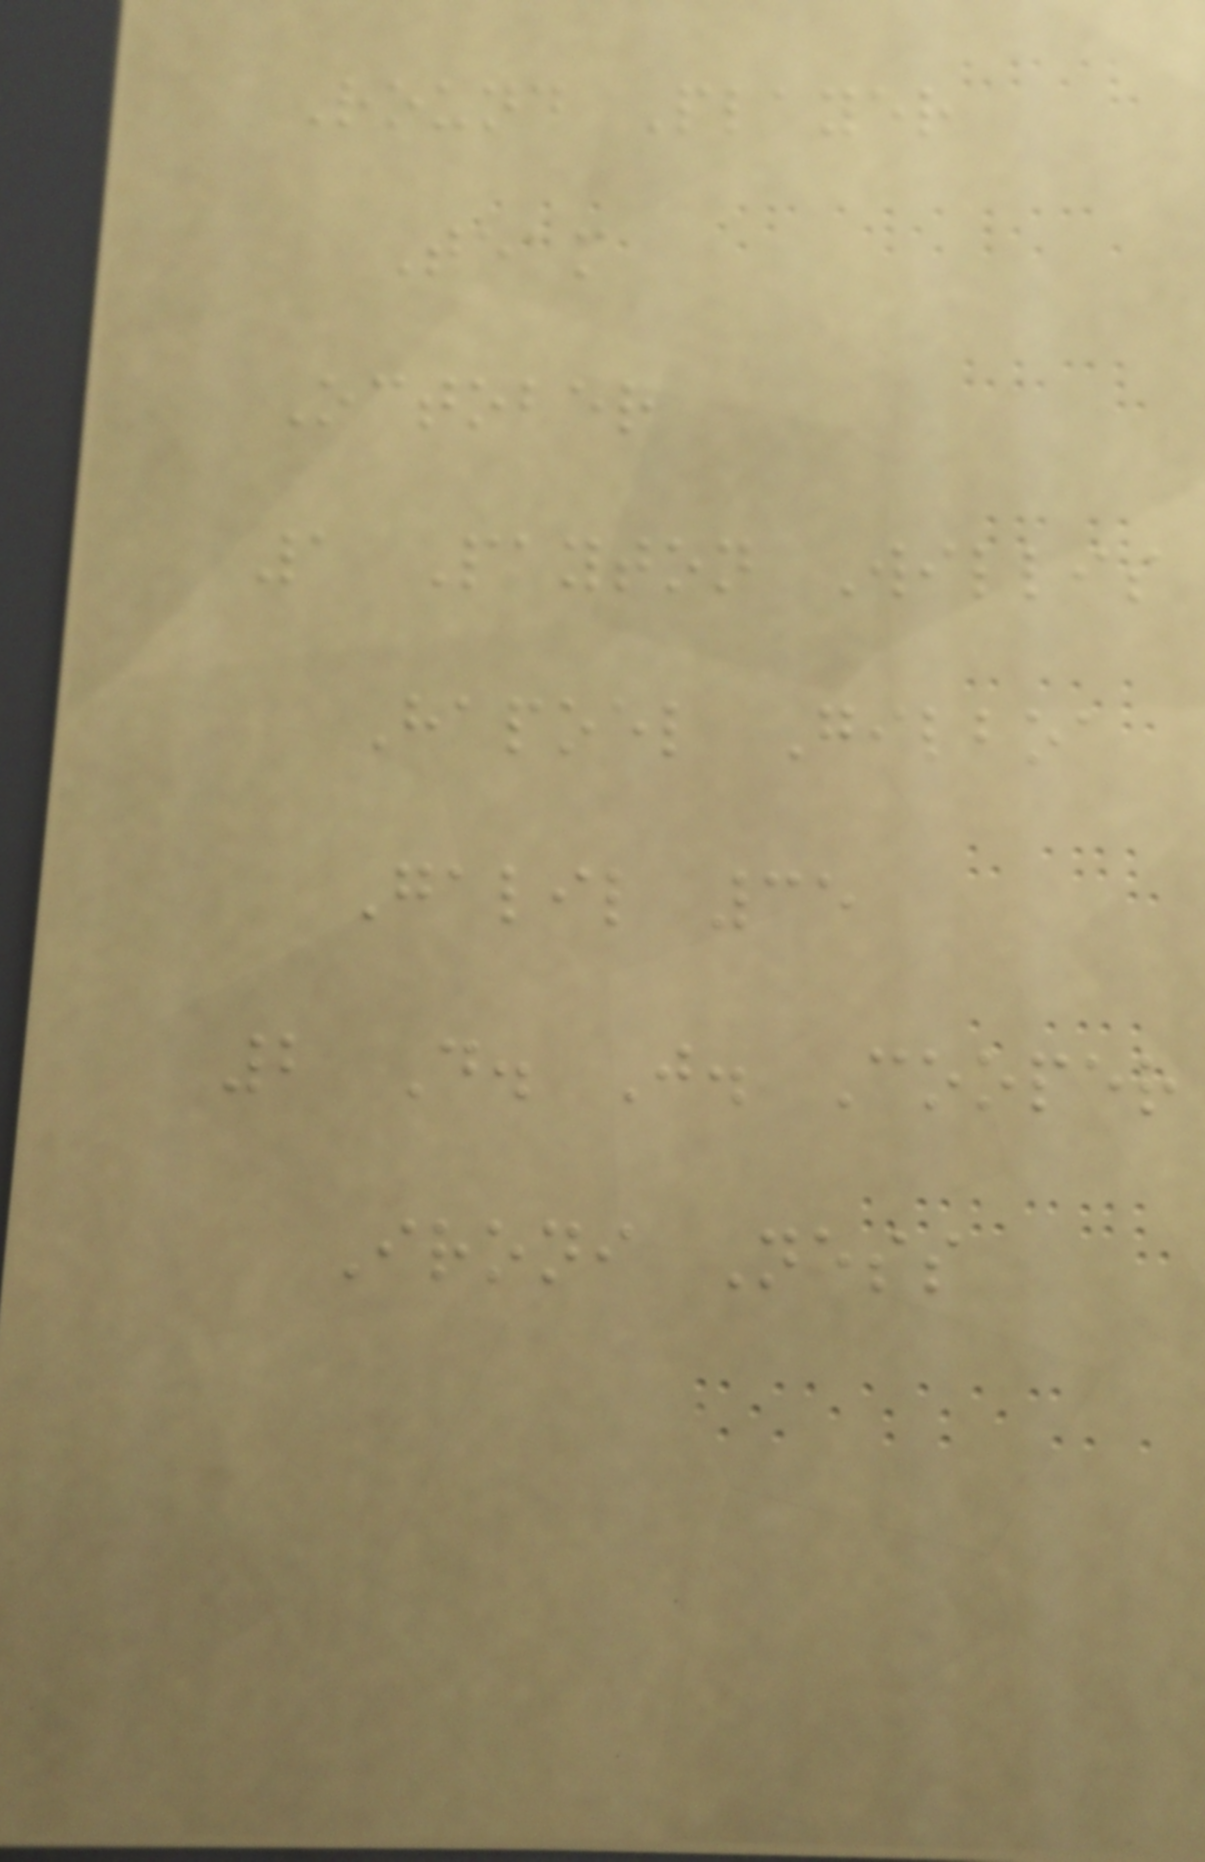Round Player
Team
October
1 Payton Willis
Hapoel Gilboa
Galil 35
2 D. J. Cooper
Ironi Ness
